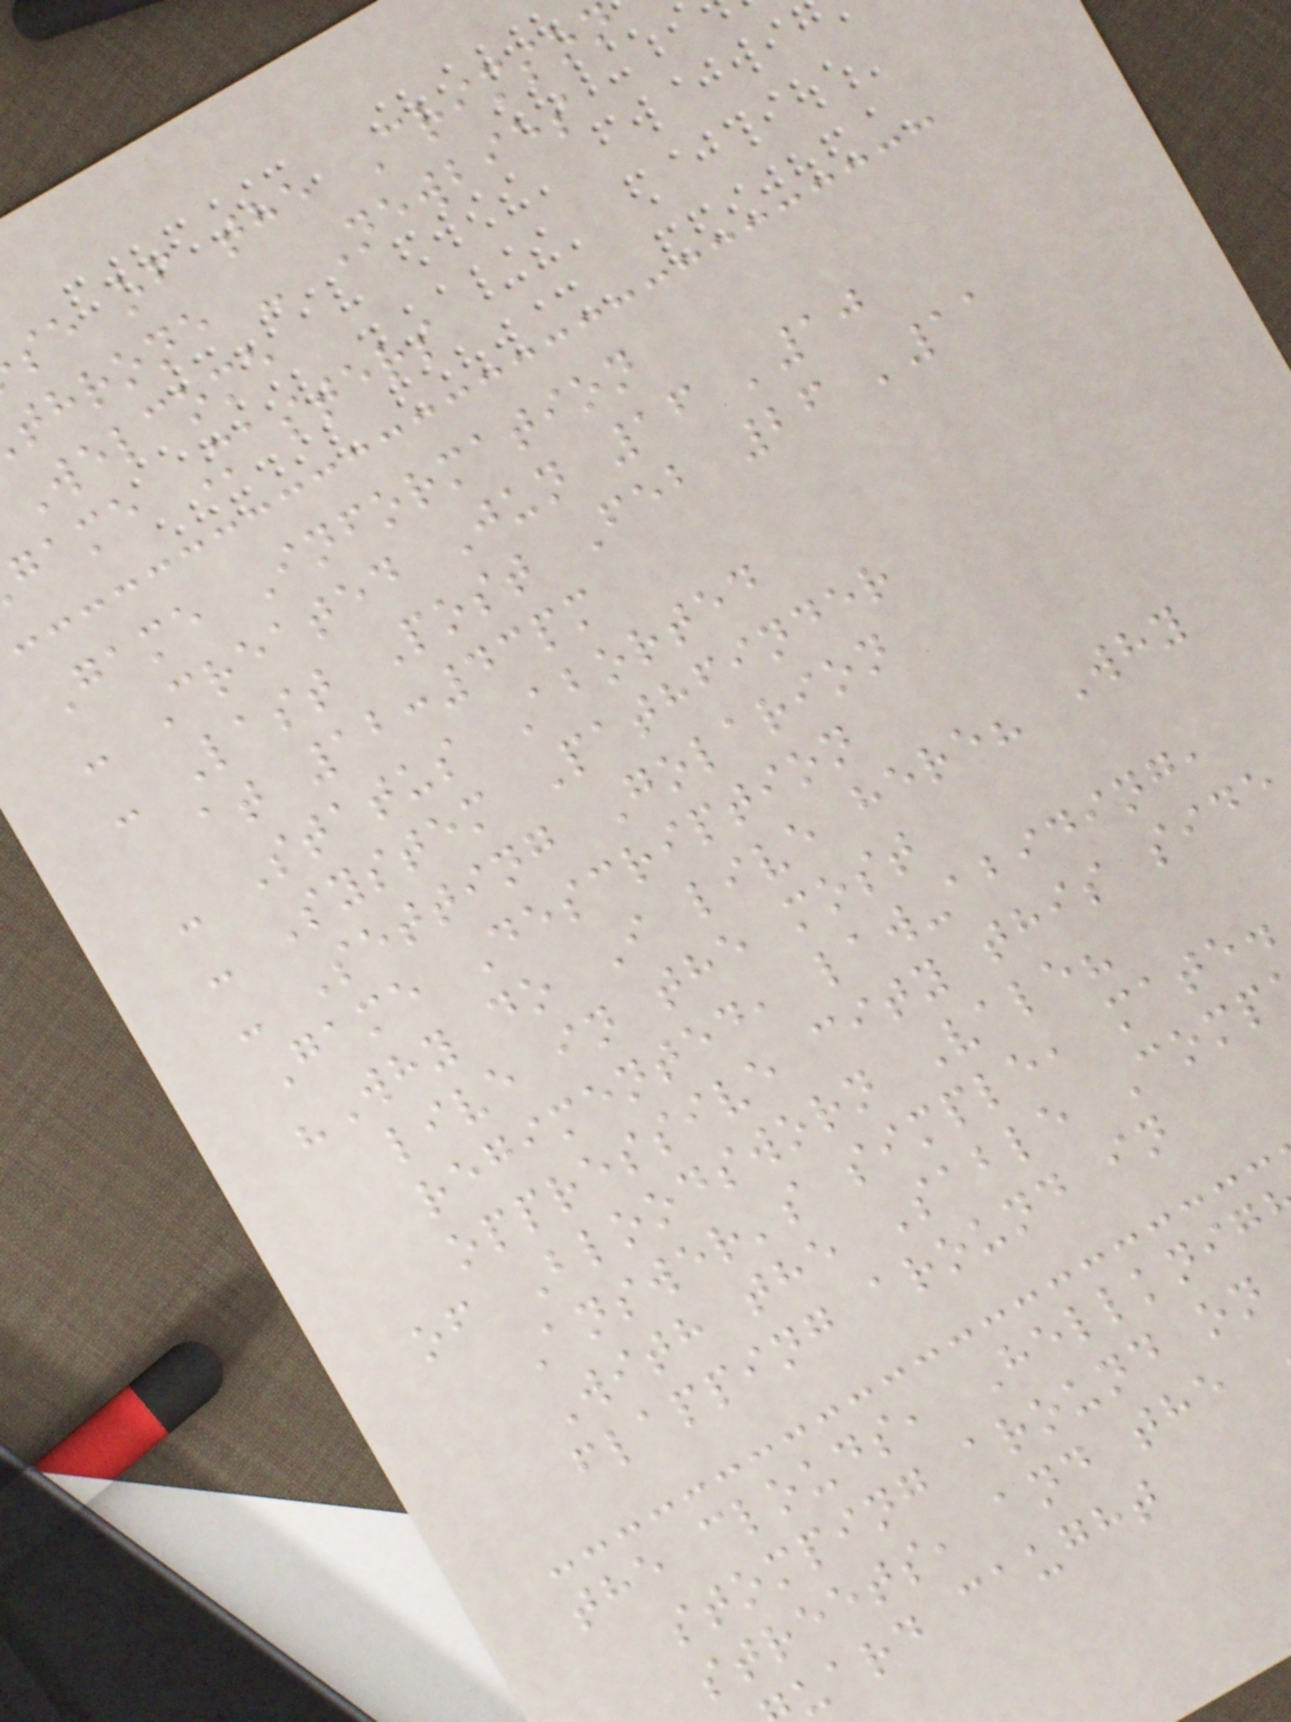se of the Crimson
throne - Newbies
Welcome
game Masters
Game Information
- Created Jun 16 '10
- Last Post Feb 26 '11
at 12:43pm
- Status Aborted
- System Pathfinder
- Setting Golarion
Game Description
"Why do I live here? Why
live in the most
regimented, law-abiding,
oppressive city this side
of Bloodsworn Vale?
Answer's simple, mate.
With the Sable Comp
flapping around in
the clouds, Hellknig
stomping around on
streets, and the
uard caught
